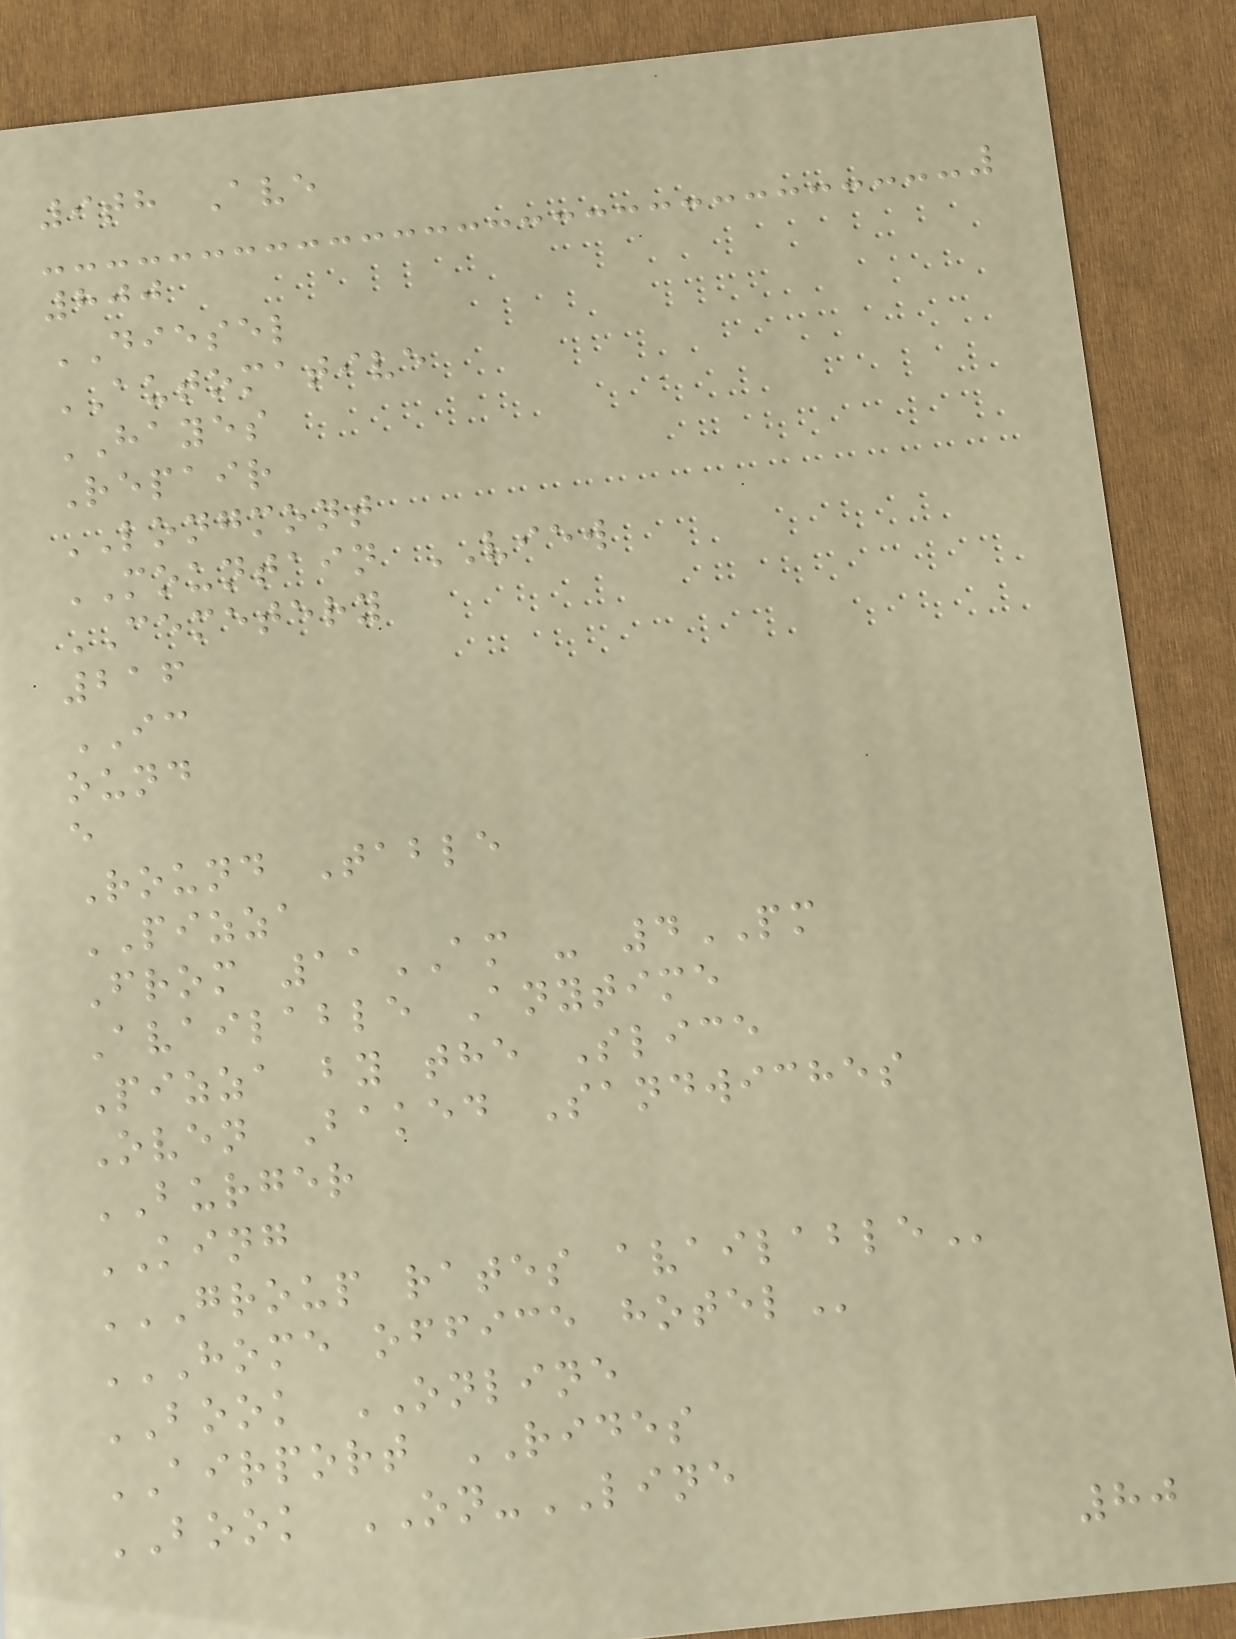9th Ave
800
DIESEL
AUTOMATIVE
HAYES
Repair
LONGMONT
MOUNTAIN VIEW
CEMETERY
216
IC
ound
e
Round Table
PIZZA
From 11AM - 4PM
Available Anytime
Pizza by the Slice
Oven Baked Sandwiches
BURGER
KING
GROUP RATES AVAILABLE
HOME OFFICE HOTEL
BOOK ONLINE
AIRPORT RIDES
BOOK ON-LINE
80
